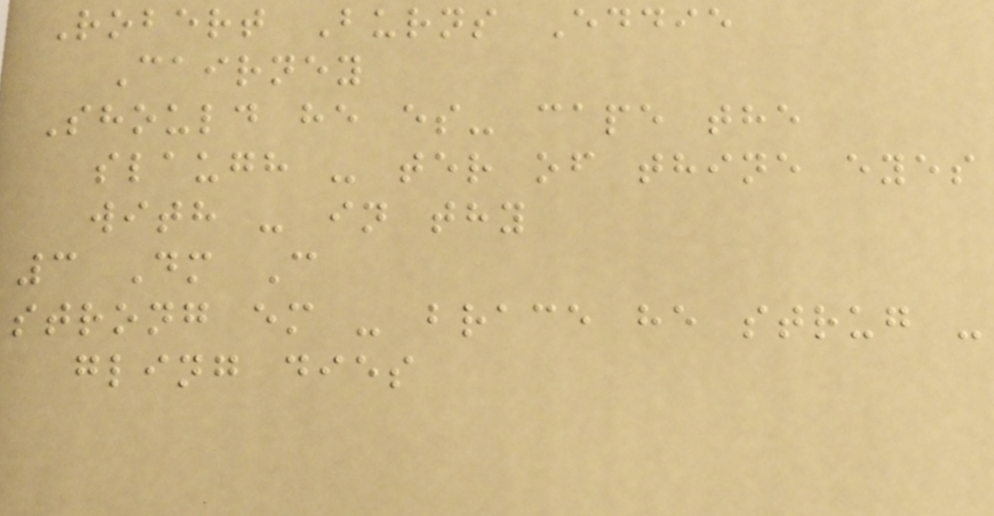Robert Burns Eddie
Cairney
Should he es- cape the
slaugh - ter of thine eyes
with - in thy
3 Dm C
strong em - brace he strug -
gling dies
